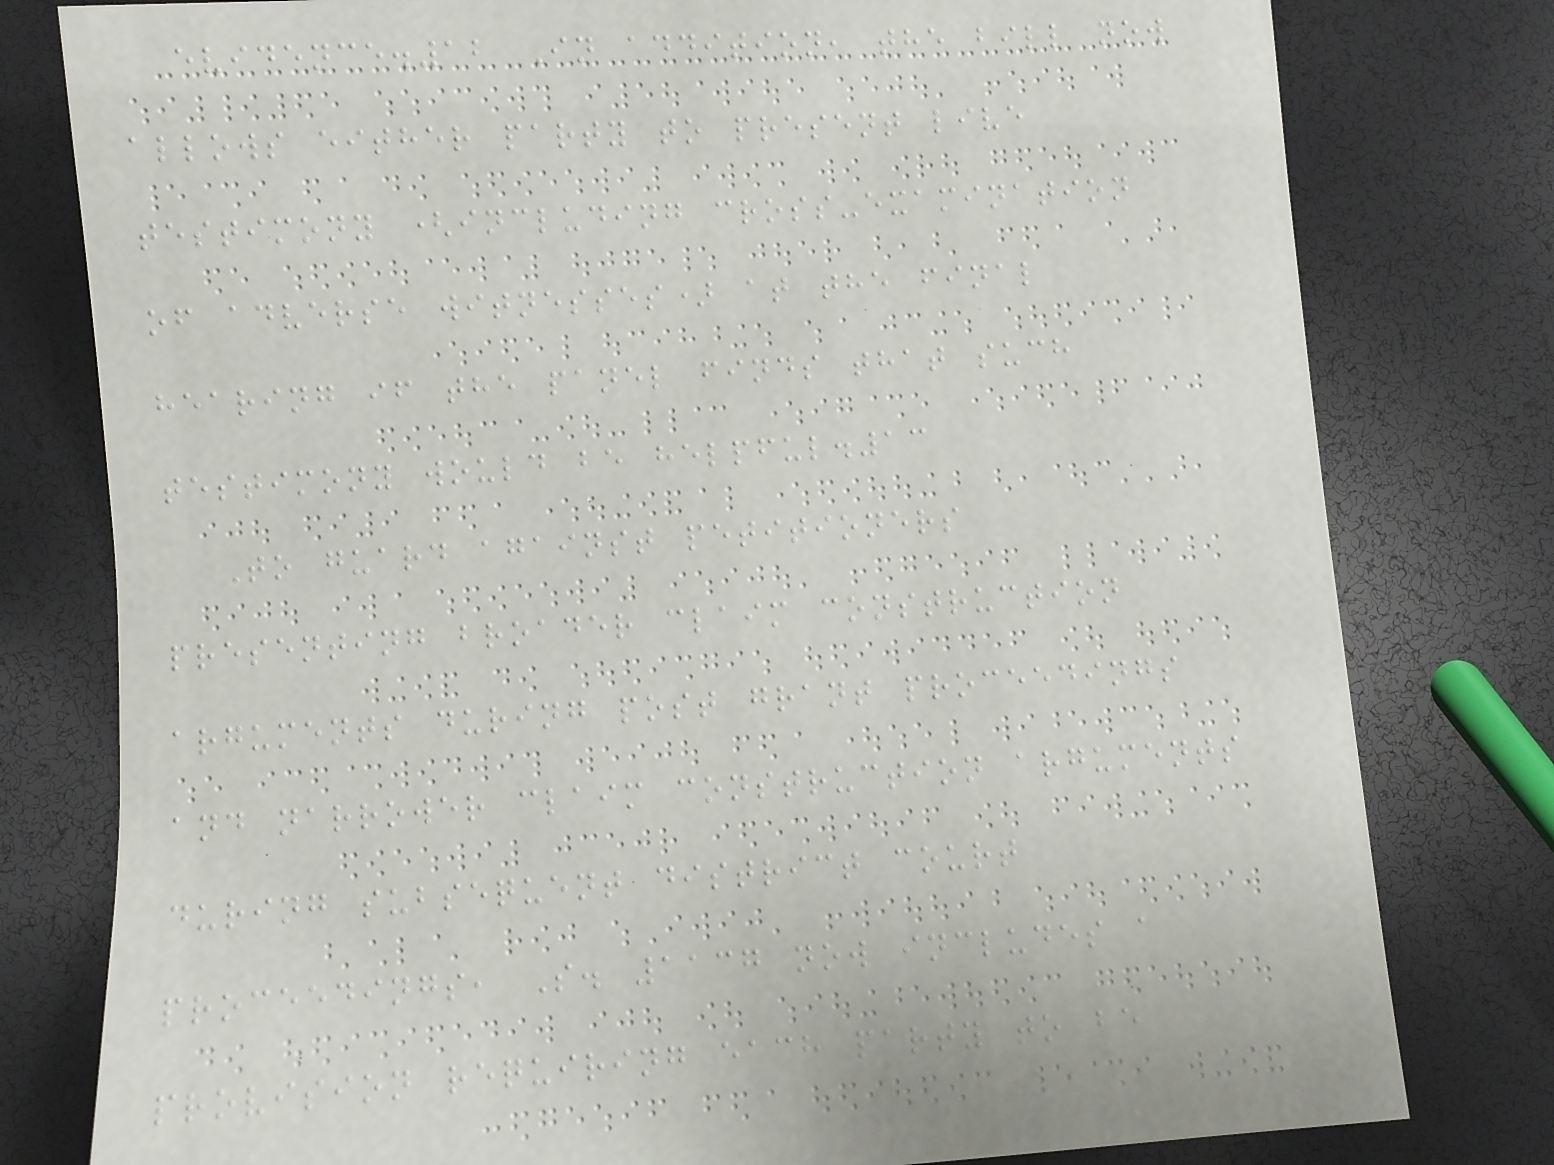evidence.12 In addition, the bill now
allows either party to present live
testimony (including cross-examination
of adverse witnesses) at the final
hearing if the panel finds that such
testimony would be helpful.13
To guard against petitioners
presenting broader claim construction
arguments during post grant proceedings
and narrower claim construction arguments
during subsequent district court
proceedings, S. 1137 now includes a
provision requiring each party to be
